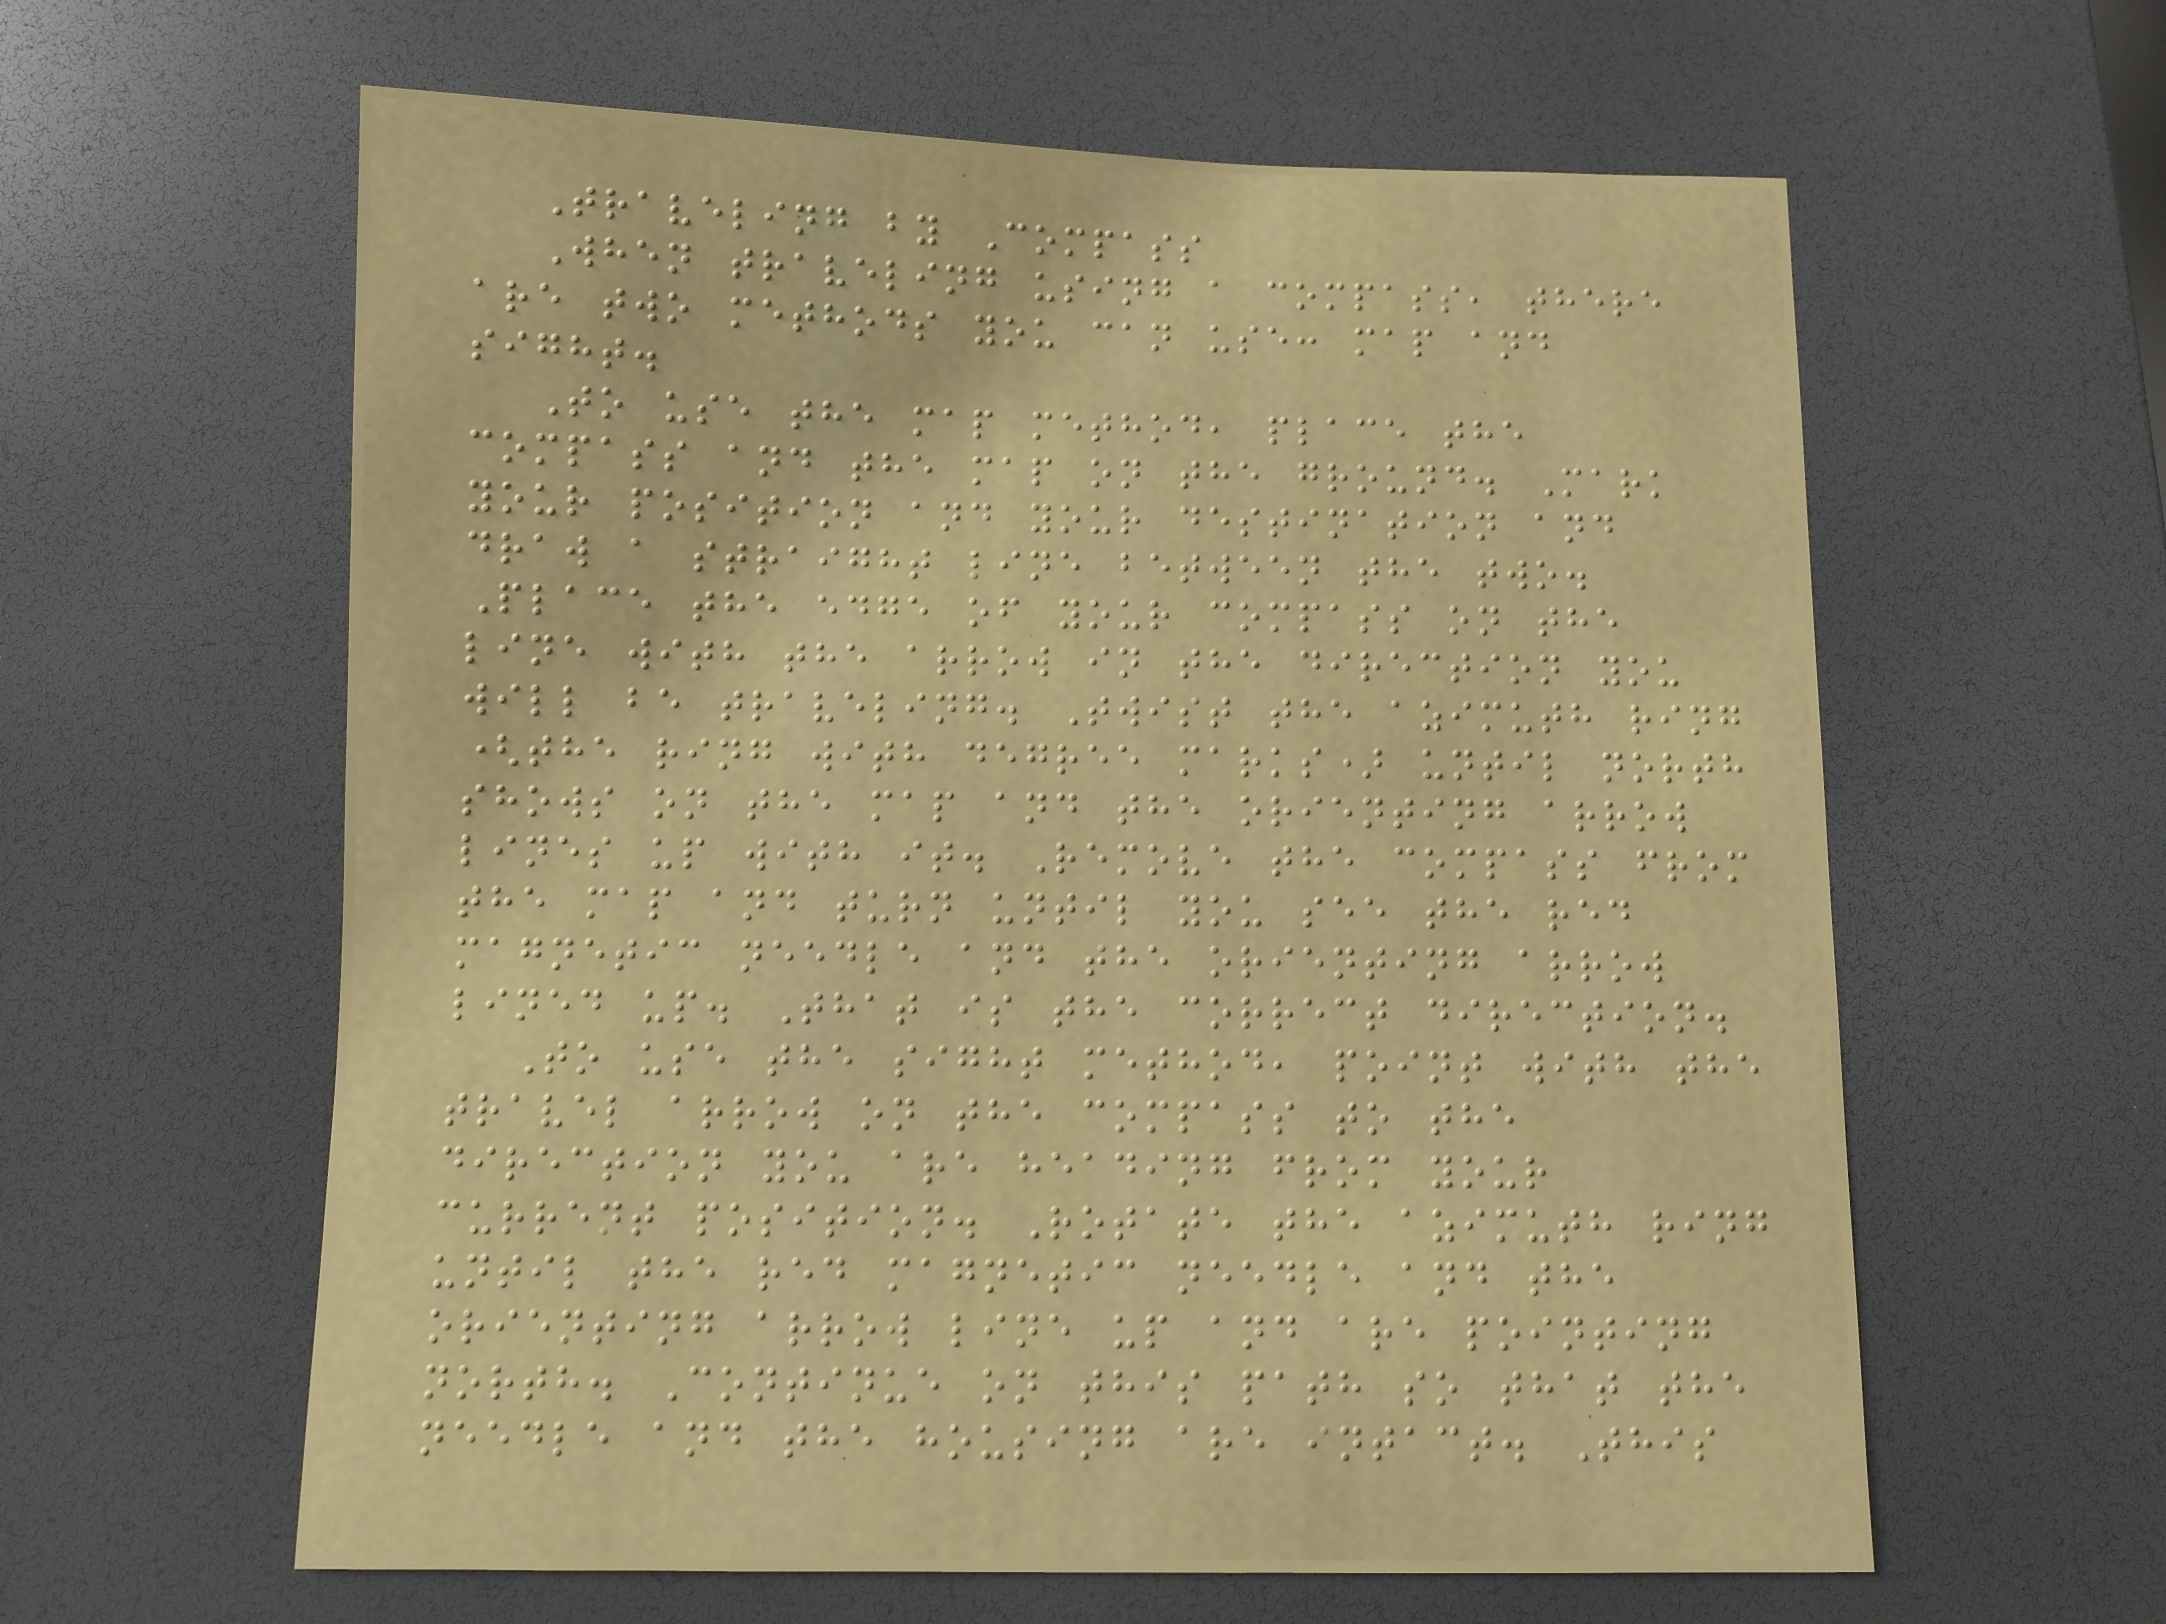Traveling by Compass
When traveling using a compass, there
are two methods you can use: map and
sight.
To use the map method, place the
compass and the map on the ground. Mark
your position and your destination and
draw a straight line between the two.
Place the edge of your compass on the
line with the arrow in the direction you
will be traveling. Twist the azimuth ring
(the ring with degree marks) until north
shows on the map and the orienting arrow
lines up with it. Remove the compass from
the map and turn until you see the red
magnetic needle and the orienting arrow
lined up. That is the correct direction.
To use the sight method, point with the
travel arrow on the compass to the
direction you are heading from your
current position. Rotate the azimuth ring
until the red magnetic needle and the
orienting arrow line up and are pointing
north. Continue on this path so that the
needle and the housing are intact. This
